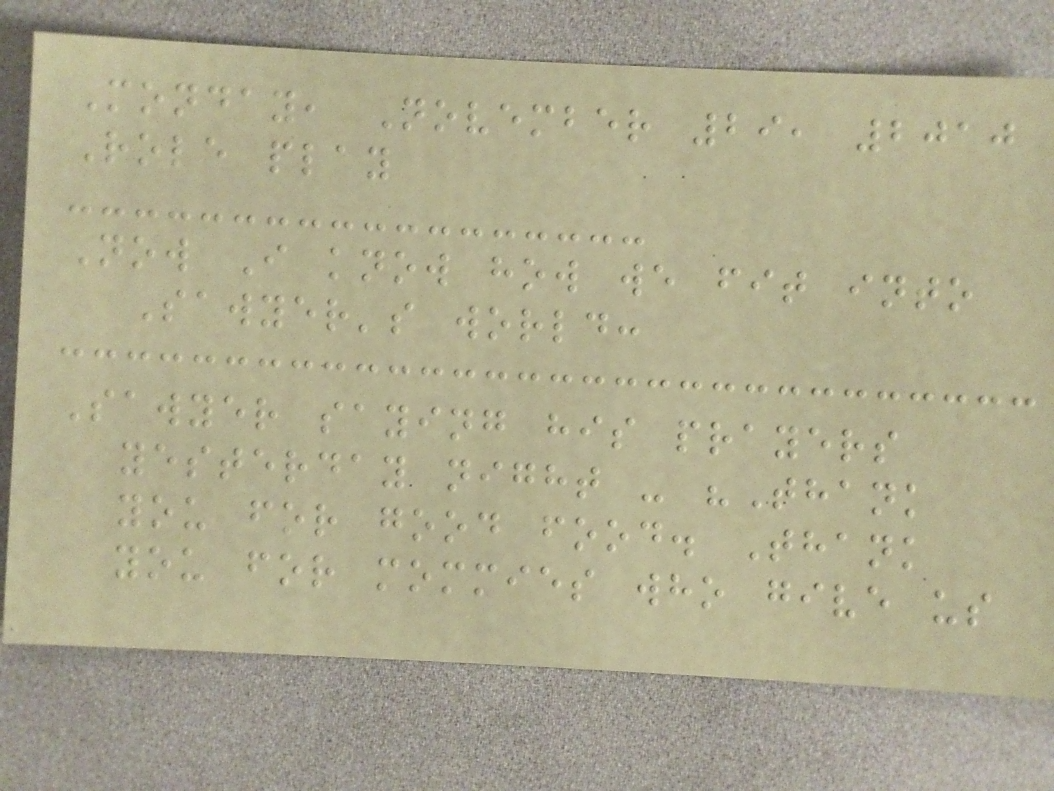Monday, November 29, 2010
Role play
Now I know how we fit into
Sawyer's world:
Sawyer saying his prayers
yesterday night - "Thank
you for good food. Thank
you for mommies who give us
